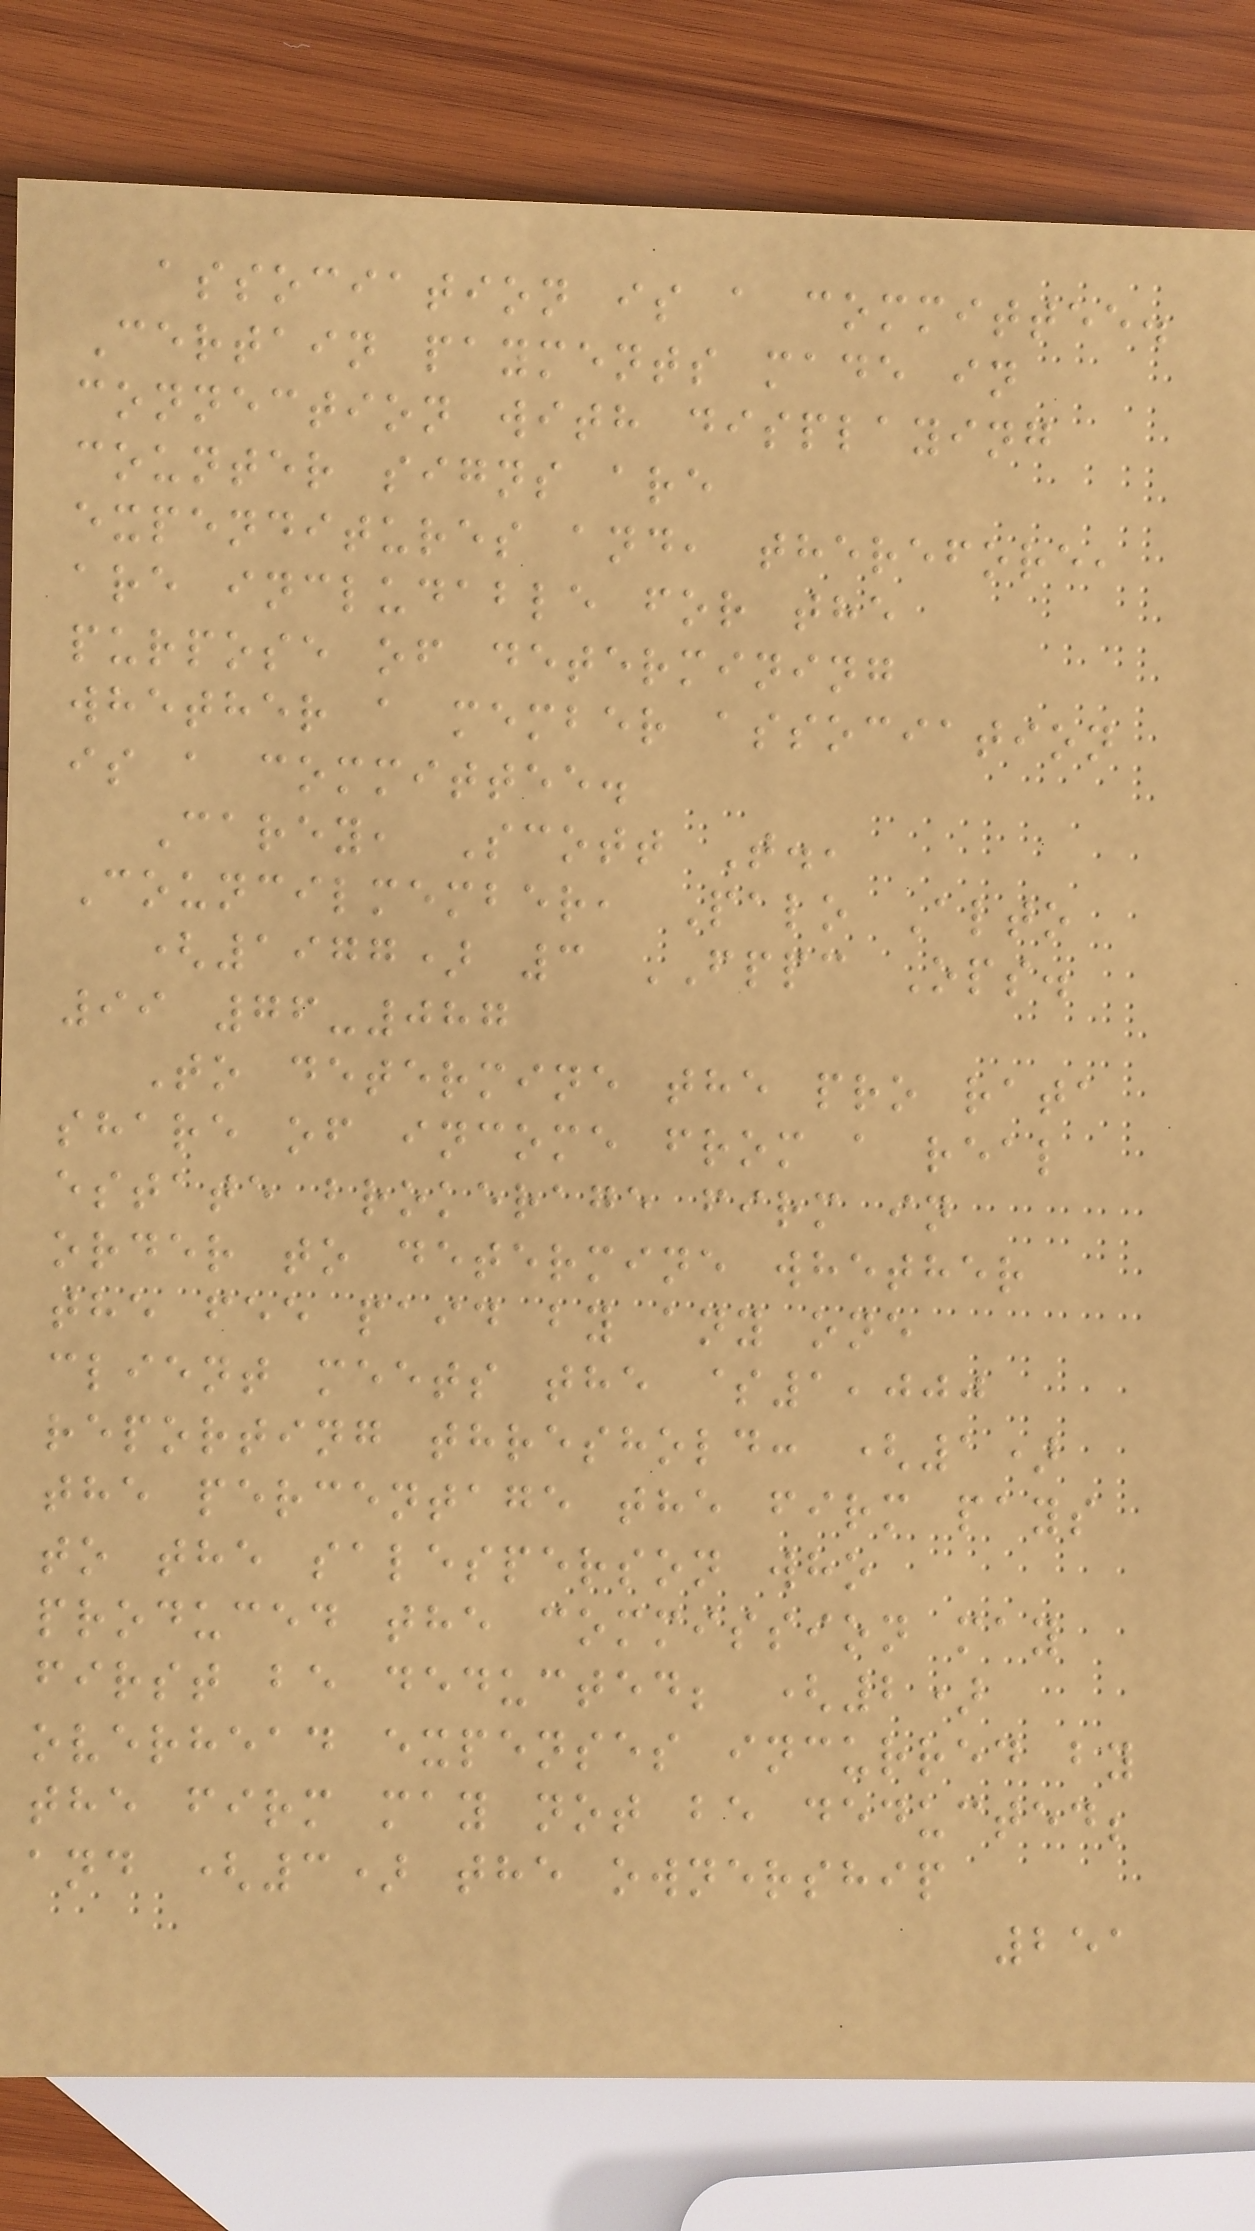association is a committee.
Certain payments made in
connection with displaying
counter signs are
expenditures and, therefore,
are includable for the
purpose of determining
whether a member association
is a committee.
Carey, Scott T.,
Councilmember, Palo Alto
(1977) 3 FPPC Ops.
99 76-087
To determine the pro rata
share of income from a real
estate brokerage firm in
order to determine whether
the fee paid by any one
client meets the $1,000
reporting threshold: (1)
the percentage the firm pays
to the salesperson who
produced the commission may
first be deducted; (2)
overhead expenses incurred by
the firm may not be deducted;
and (3) the ownership
251
